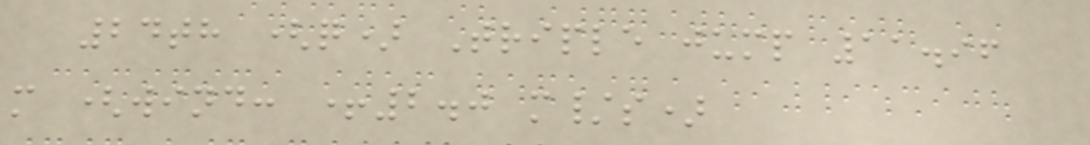24th (q) Triple jump 11.96
m (wind: +2.0 m/s)
